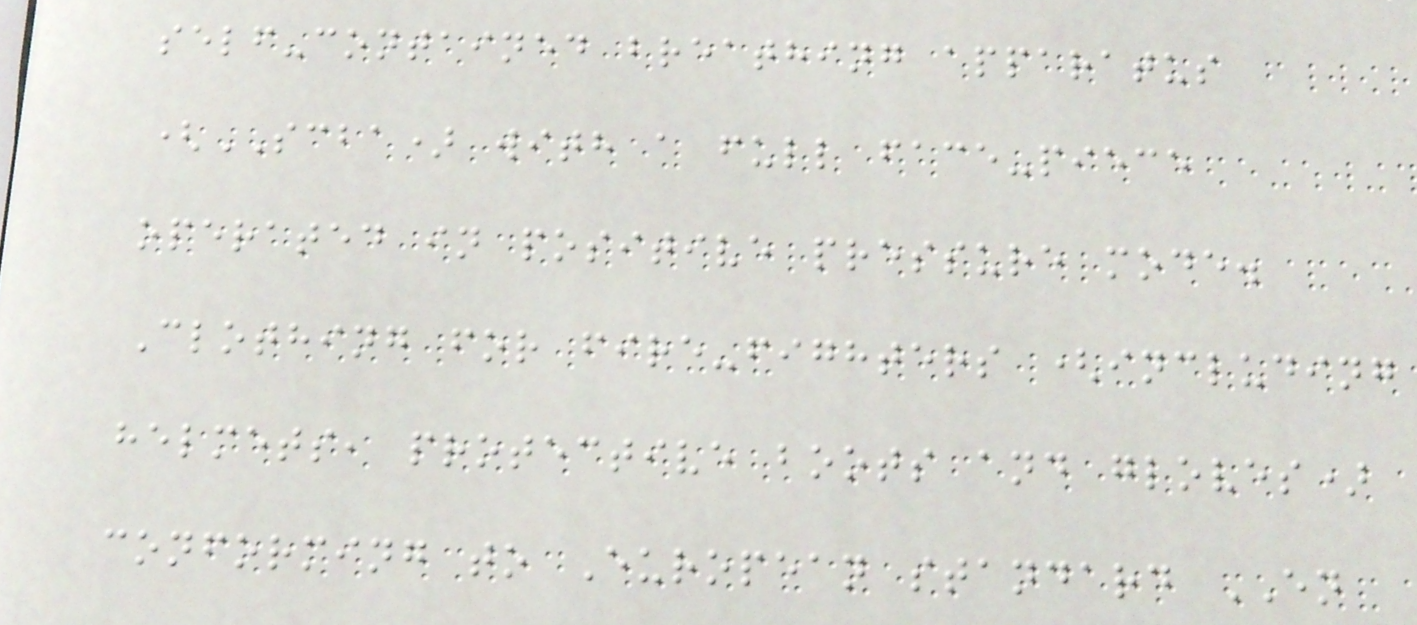self-contained breathing apparatus
(SCBA) with a full face-piece
operated in positive pressure mode.
Clothing for fire-fighters (including
helmets, protective boots and gloves)
conforming to European standard EN
